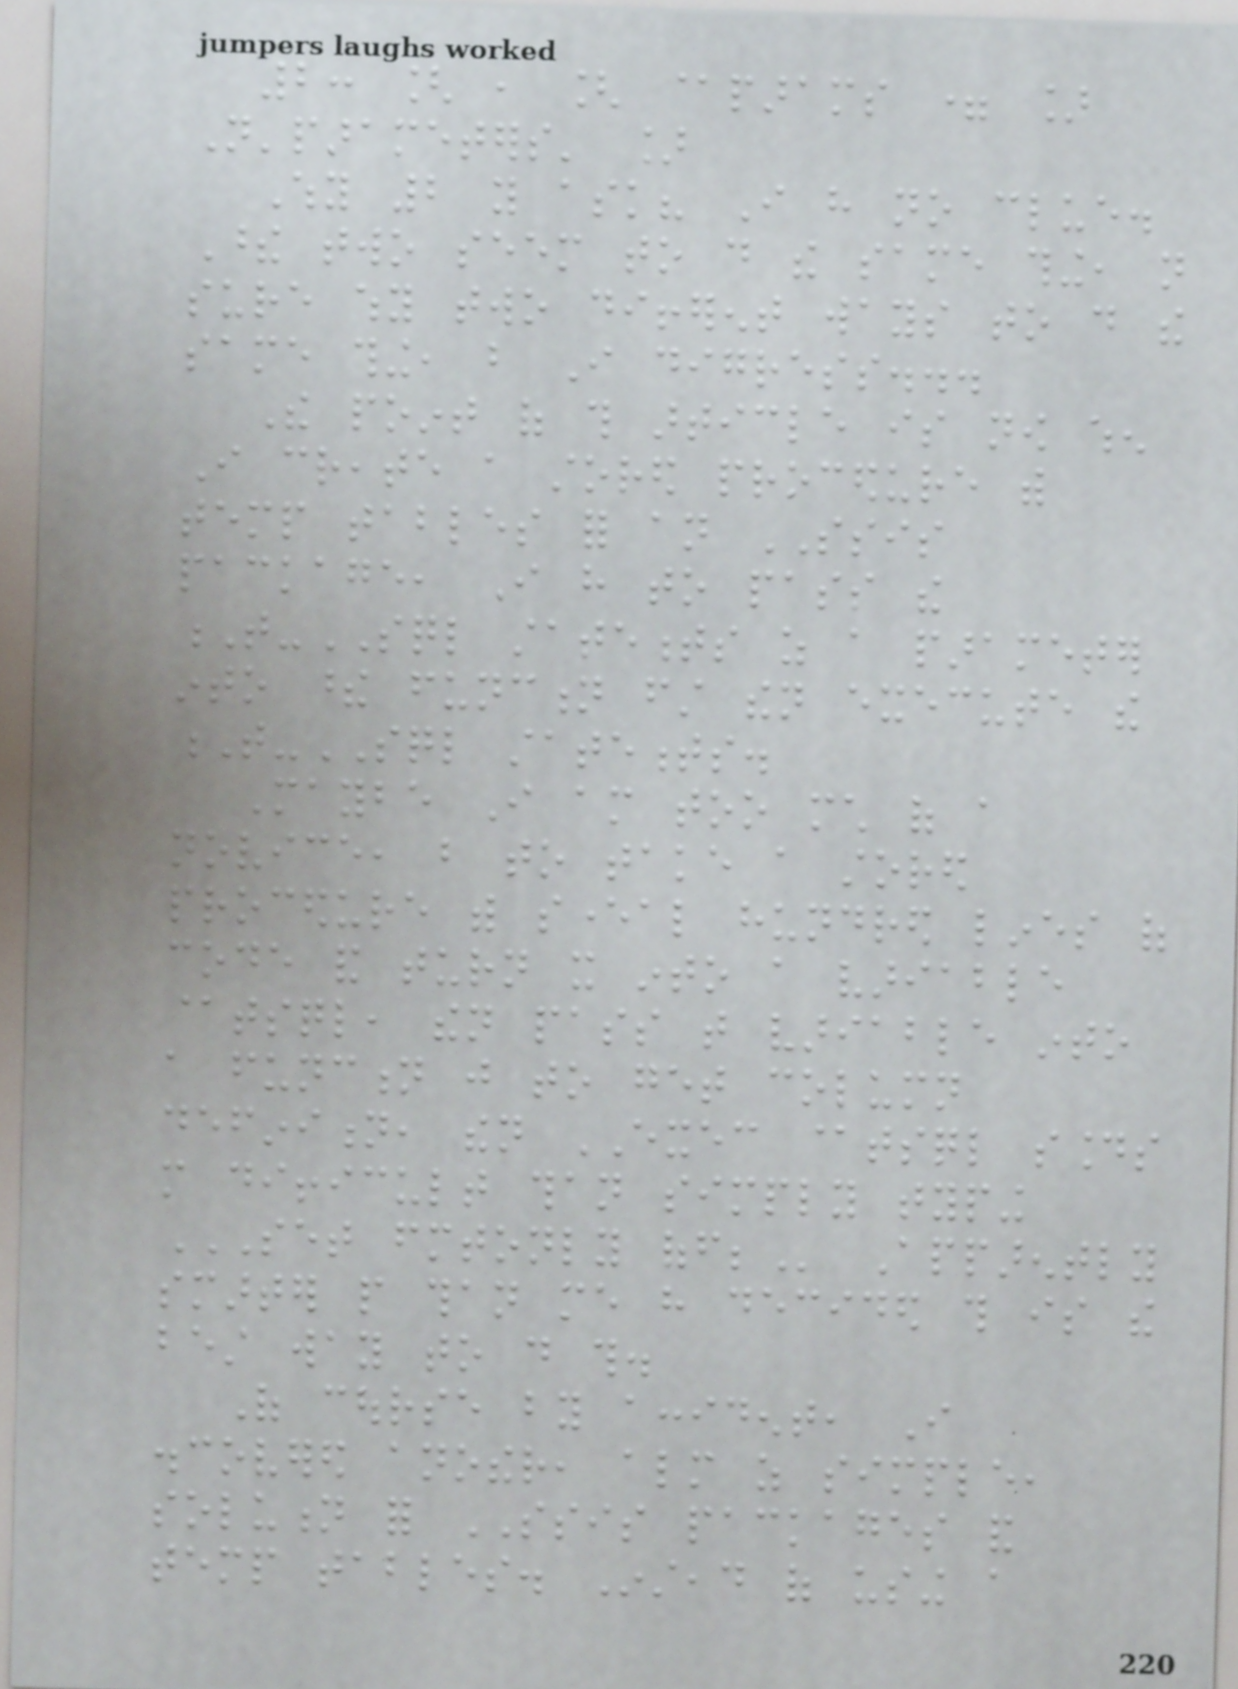2: [ , [ @params = ]
N'parameters' ]
Why 2 you ask? I have no clue.
These two seem to do the same thing, not
sure why two different ways to do the
same thing, but I digress...
The point of this article is now when
I create a stored procedure with
temp tables for an SSIS
package, I have to pass the
T-SQL statements as a parameter
into these function first then execute the
T-SQL statements.
Maybe I am too much of a
novice, but to take a stored
procedure with several hundred lines of
code and turn it into a variable
@tsql, then pass that variable into
a function just to get column
definition, then EXEC @tsql sounds
more difficult than simply typing
SET FMTONLY OFF; Apparently
smarter people than me have decided this is the
best way to do this.
Of course by accident, I
discovered another, almost as simple,
solution for SSIS packages and
temp tables. Instead of using a
